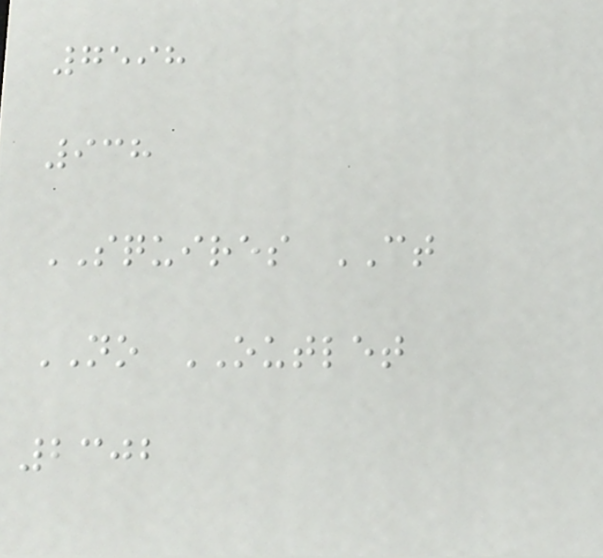7598
938
SQUIRES CT
NO OUTLET
2302
